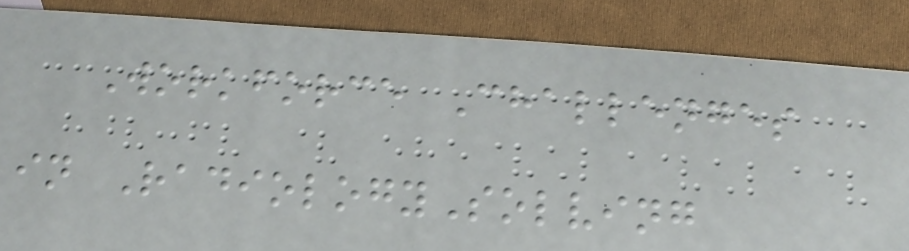Workforce Challenges
in RadiologySolving
